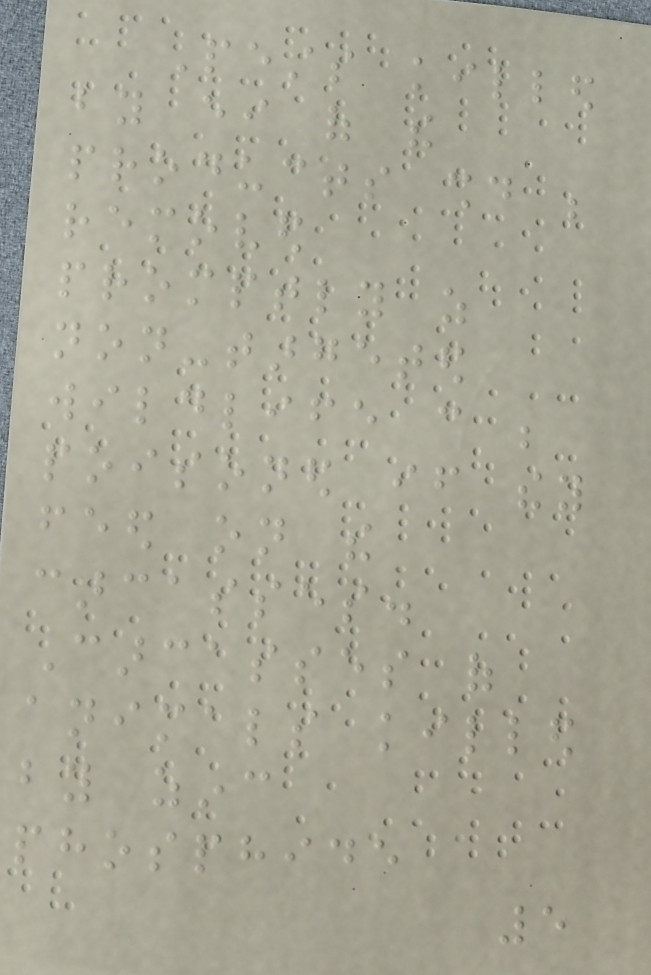Pests killed
by either of the
products should be
removed
promptly as
non-targeted
wildlife can be
poisoned if they
feed on the
carcasses.
Carcasses of
animals killed
by zinc
phosphide
5
